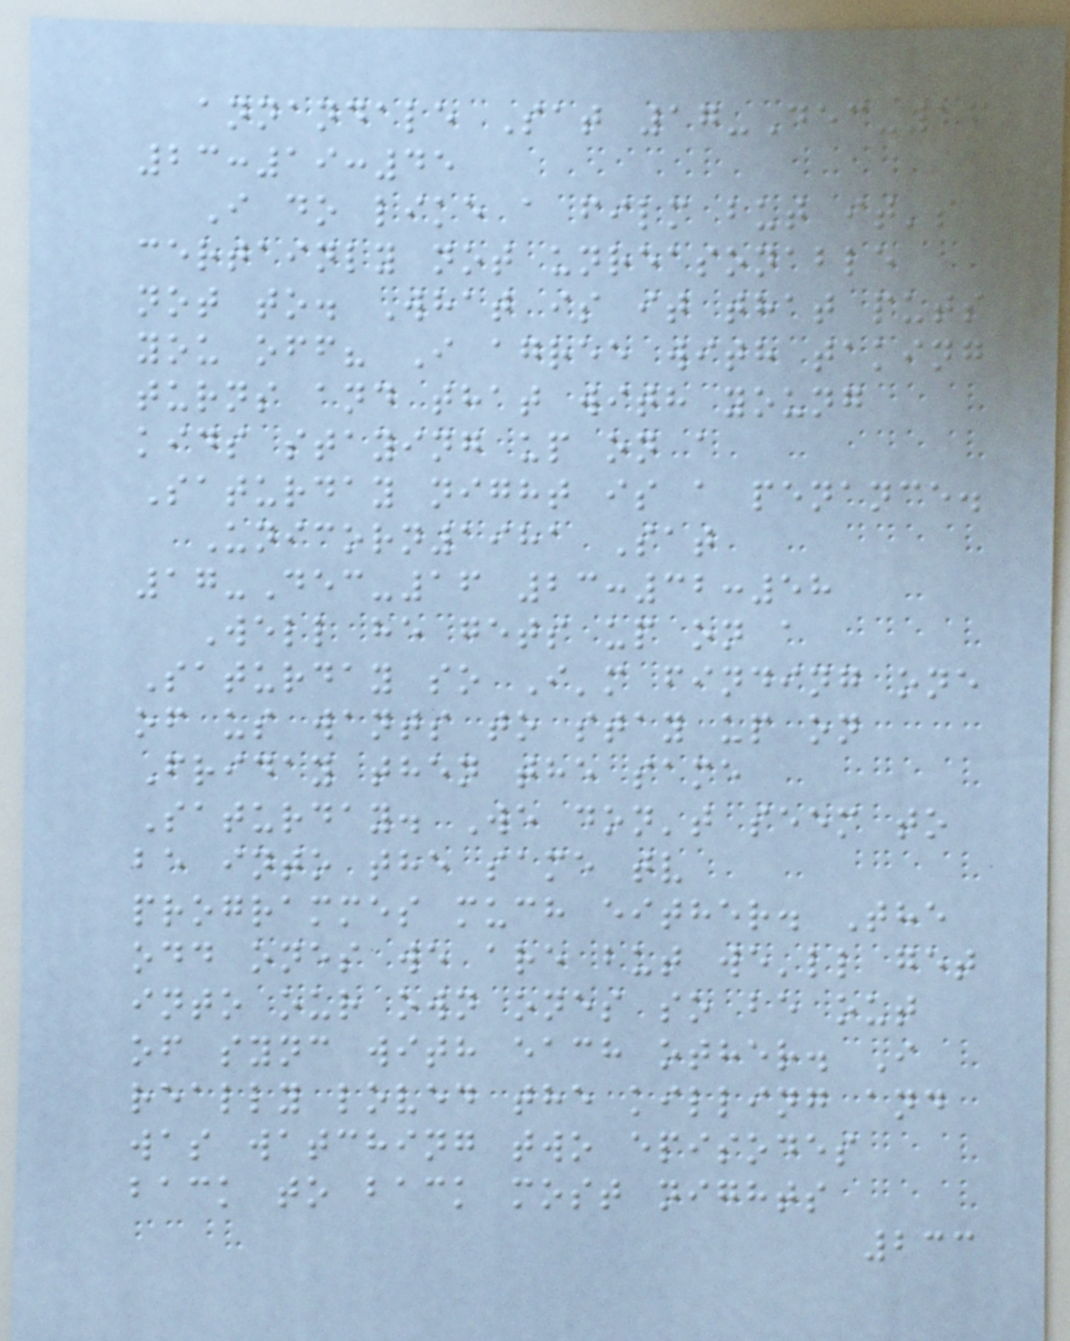annandale Sat 17-Dec-16
23:19:45
I do like a film but it's
certainly not unreasonable
not to. What is it that puts
you off? I agree with taking
turns and that with young
kids staying up on a
Saturday night is a penance.
Unicorn1981 Sat
17-Dec-16 23:32:58
Well he gets up on a
Saturday so I'm finding one
of us wants to stay up on
Friday then the same
Saturday. We don't seem to
be into the same tv
programmes much either. The
odd ones we are but we'll get
into our own ones so be out
of sync with each other. I
really loved the killing and
was watching two episodes
back to back most nights
233
